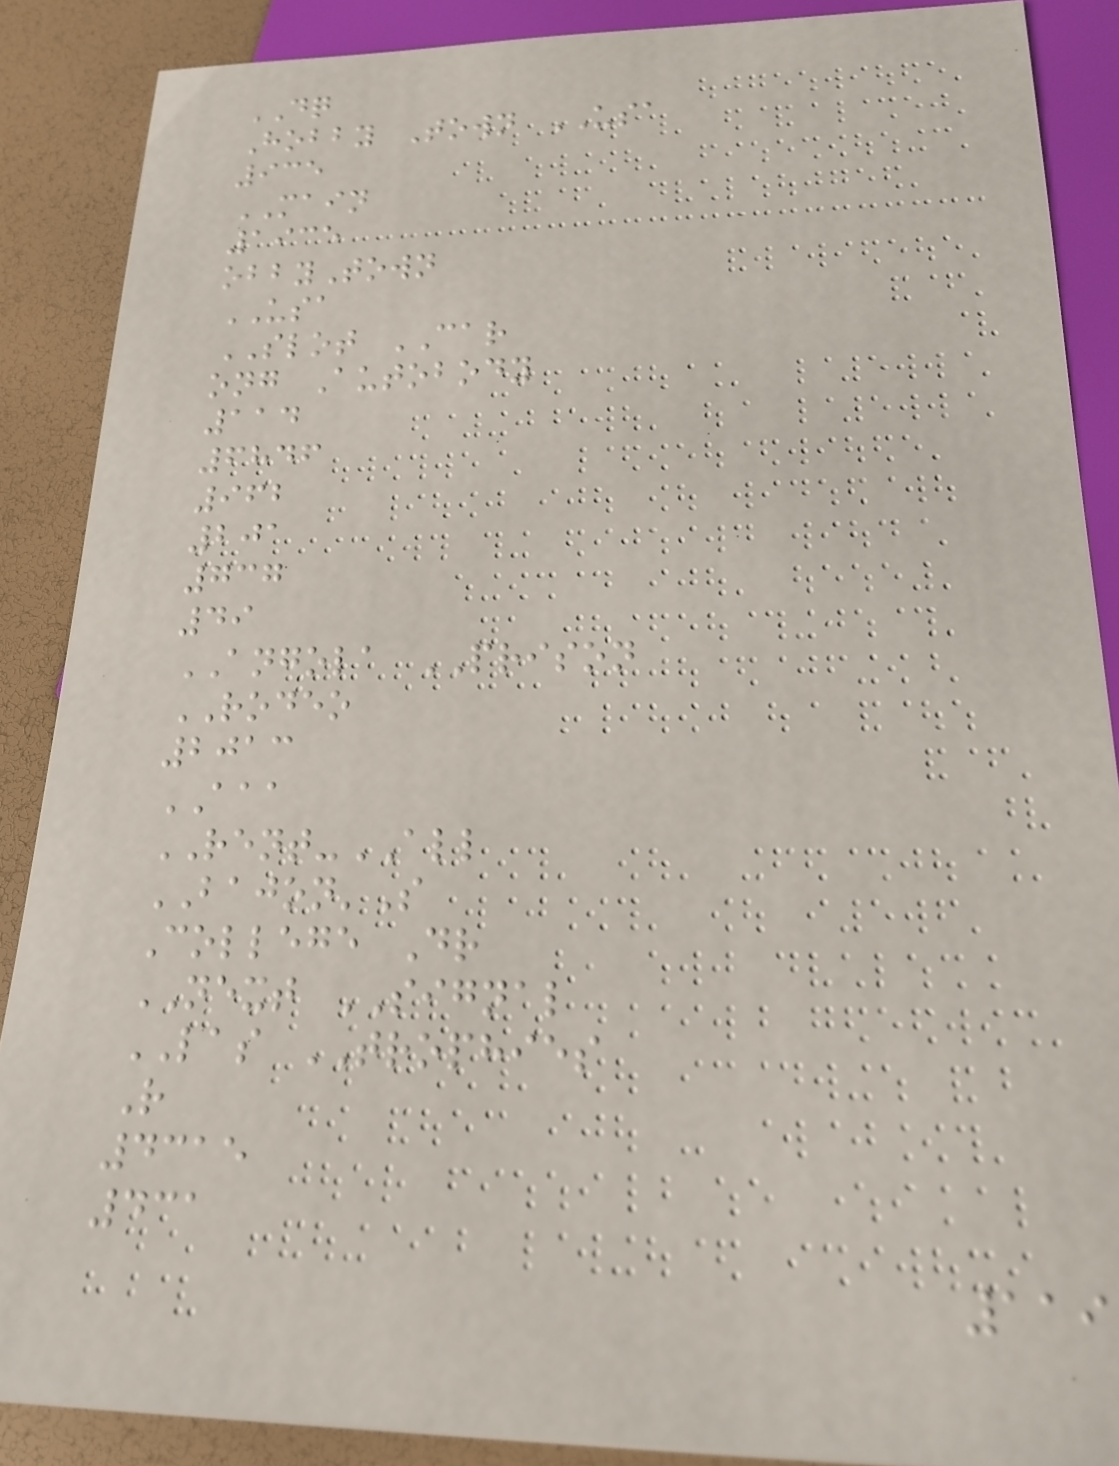DQ
Hobby Town USA
935
MAIN
1935
obbyTown
USA
SLOT CAR
ong Autobody
114
6846
962
201
737
49
ANGOLA PRISON
RODEO
2013
AAA
RENT-ALL
BAJON'S
College Dr
NEXT SIGNAL
LAS TROPHIES
R
4315
431
119
